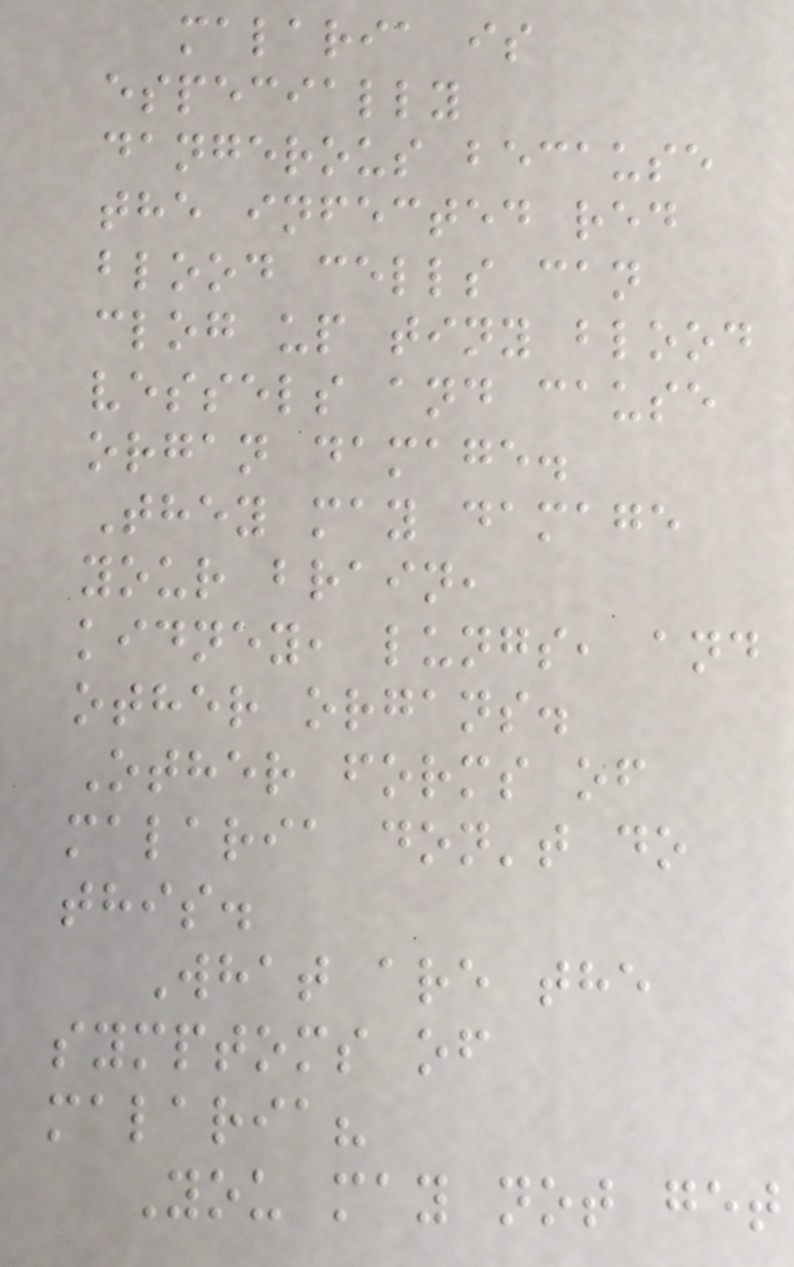malaria is
especially
dangerous because
the infected red
blood cells can
clog up tiny blood
vessels and cause
organ damage.
They may damage
your brain,
kidney, lungs, and
other organs.
Other forms of
malaria don't do
this.
What are the
symptoms of
malaria?
You may not get
